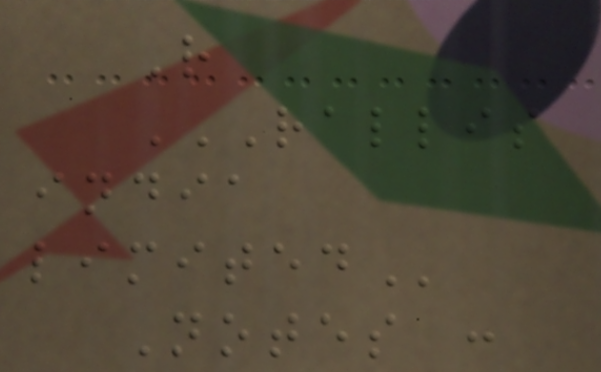R
RALLIS
INDIA
LIMITED
Notes :
